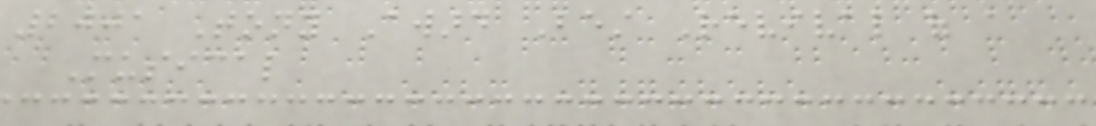2001 Tony Award Best Revival of a
Musical
